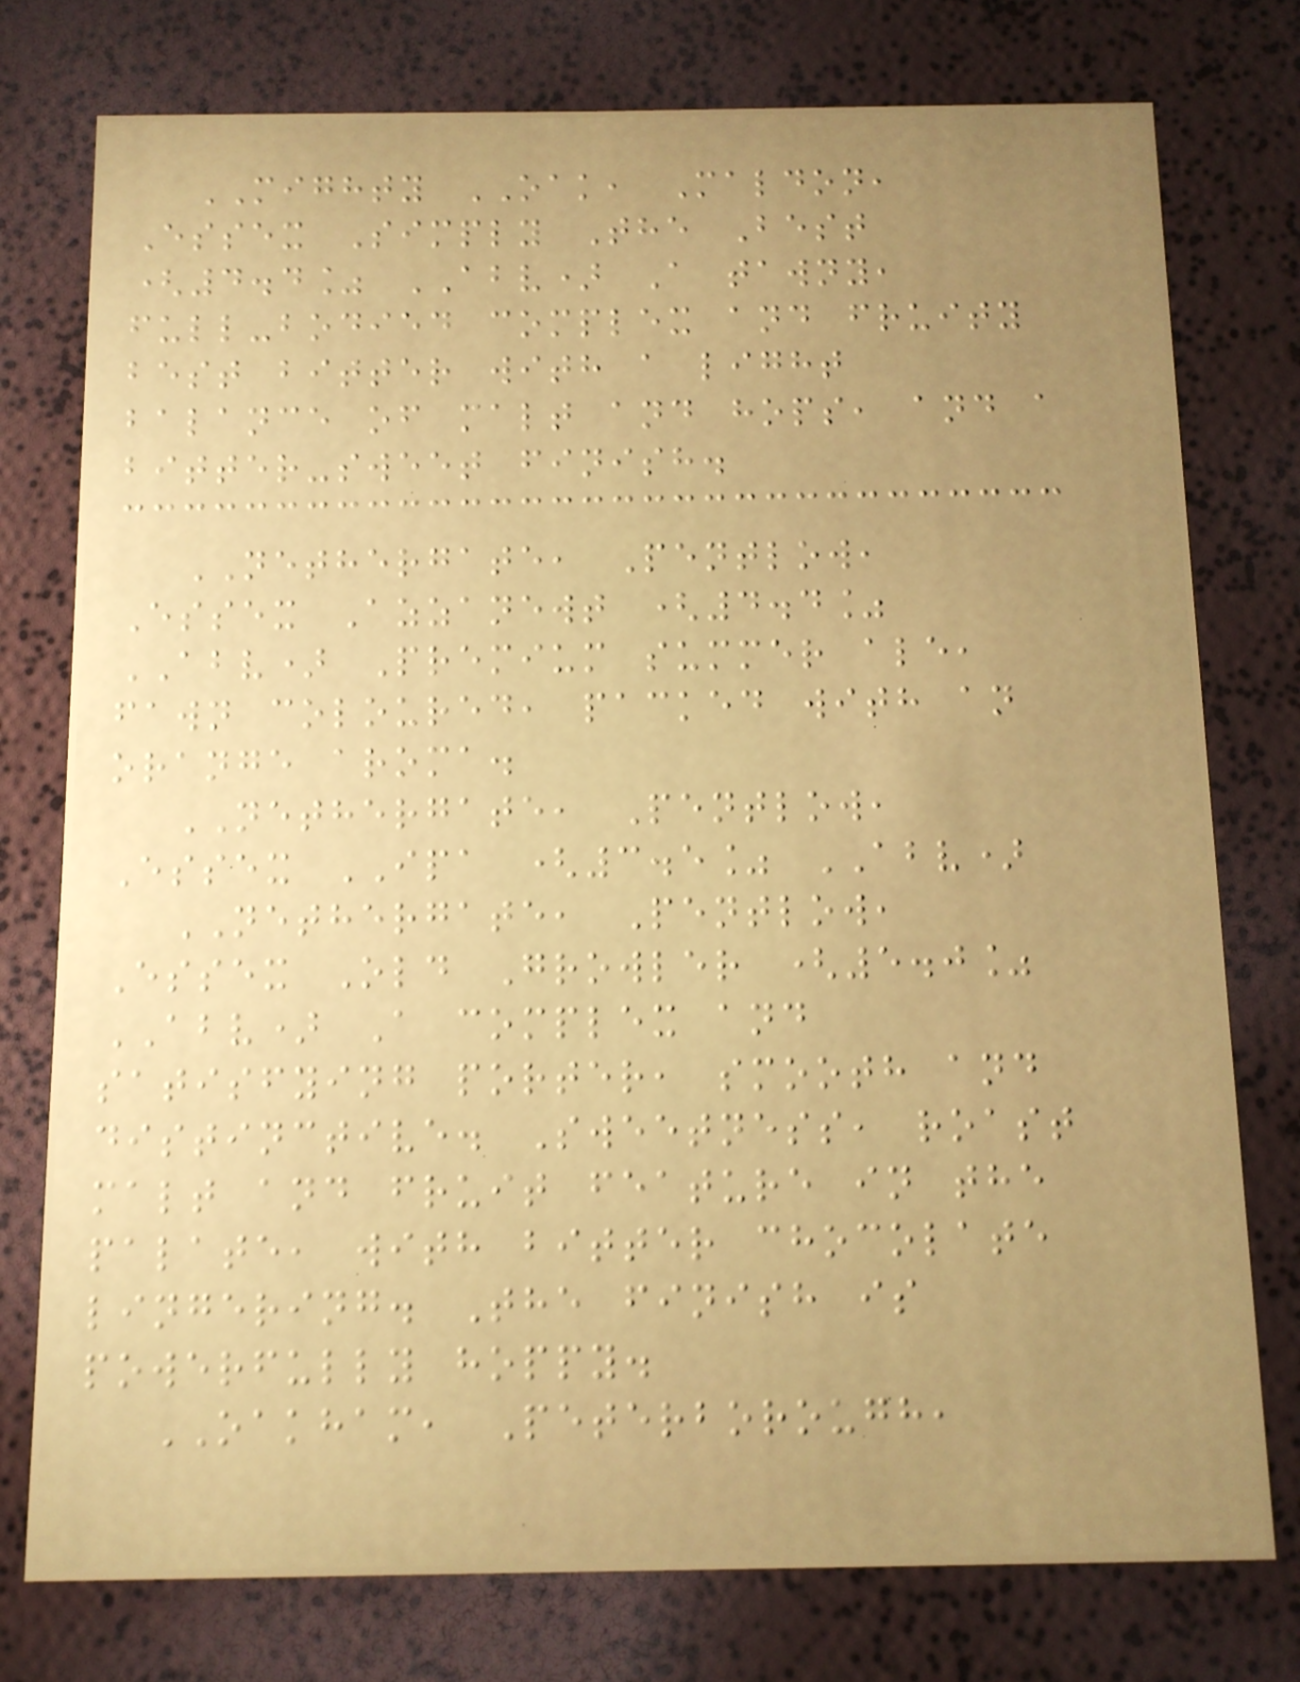MIGHTY OAK, Maldon,
Essex Simply The Best
(4.4% ABV) A tawny,
full-bodied complex and fruity
best bitter with a light
balance of malt and hops, and a
bitter-sweet finish.
NETHERGATE, Pentlow,
Essex Azzanewt (4.4%
ABV) Premium summer ale,
fawn coloured, packed with an
orange aroma.
NETHERGATE, Pentlow,
Essex IPA (3.5% ABV)
NETHERGATE, Pentlow,
Essex Old Growler (5.0%
ABV) A complex and
satisfying porter, smooth and
distinctive. Sweetness, roast
malt and fruit feature in the
palate, with bitter chocolate
lingering. The finish is
powerfully hoppy.
OAKHAM, Peterborough,
